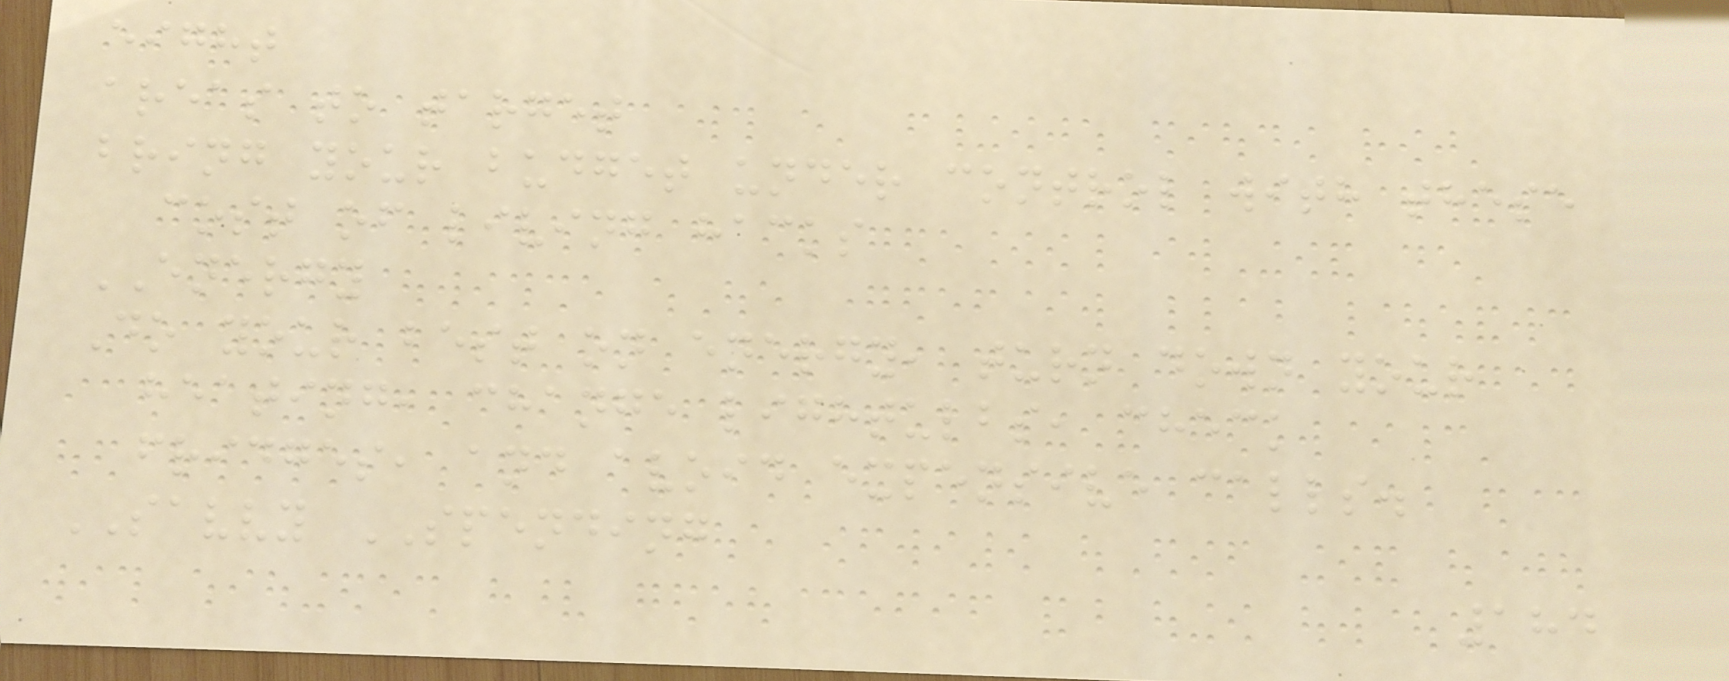eight
areas to target
bring your budget under control with these
cost of living hacks
ENERGY
Do your best on energy, turn down your
heating, change lightulbs, check
fridges, and avoid expensive calls.
SAVVY SPENDING
184
